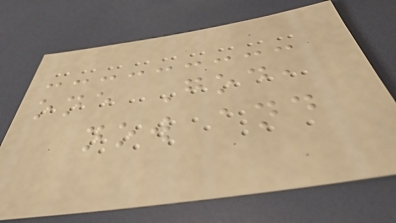one God,
now and
